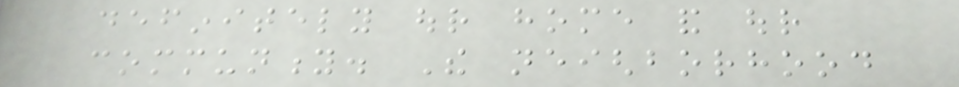definitely our home and our
community. The neighborhood
